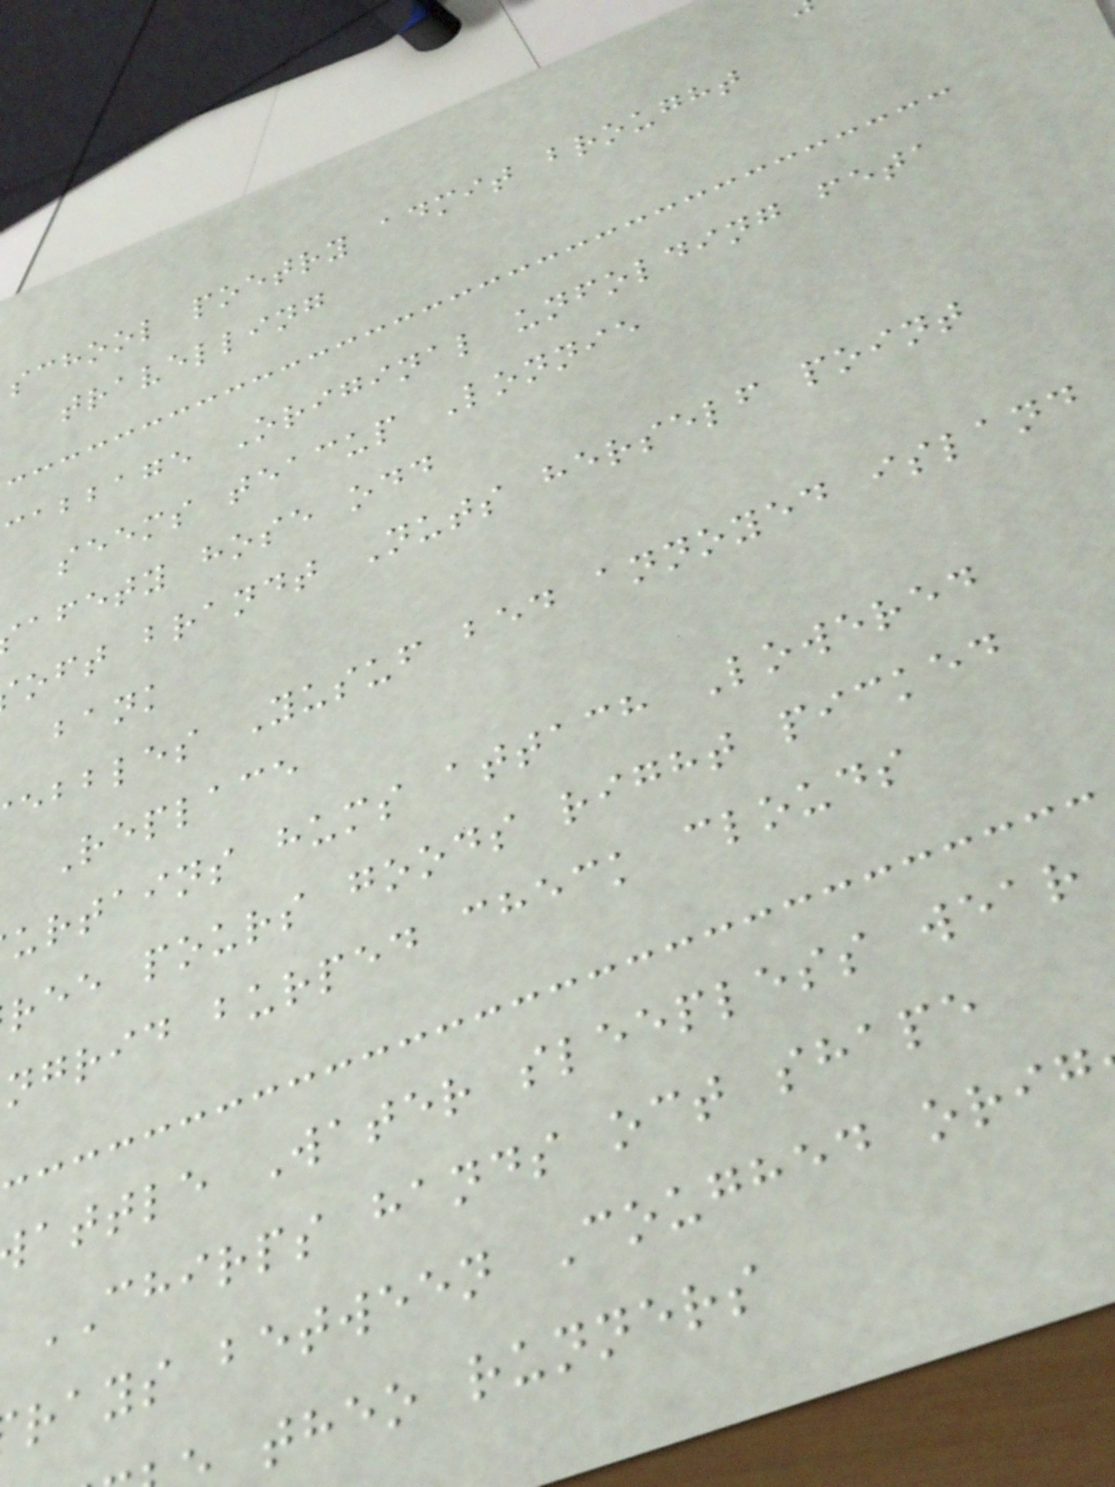school poetry admit brought
travelling
cabbage Original unfolding feta
seems teacup Lonnie
afety hose odd
oft brandt Nuts herself point
bank
ebbles Yusuf bed annoyed island
Replace
urtains hums attach Lowered
ree pours goods right picked
ngrid burped check clouds
attle Water sleepless wear
CHIRPS hands oct shape
rays between Coughed orig
theo runners
